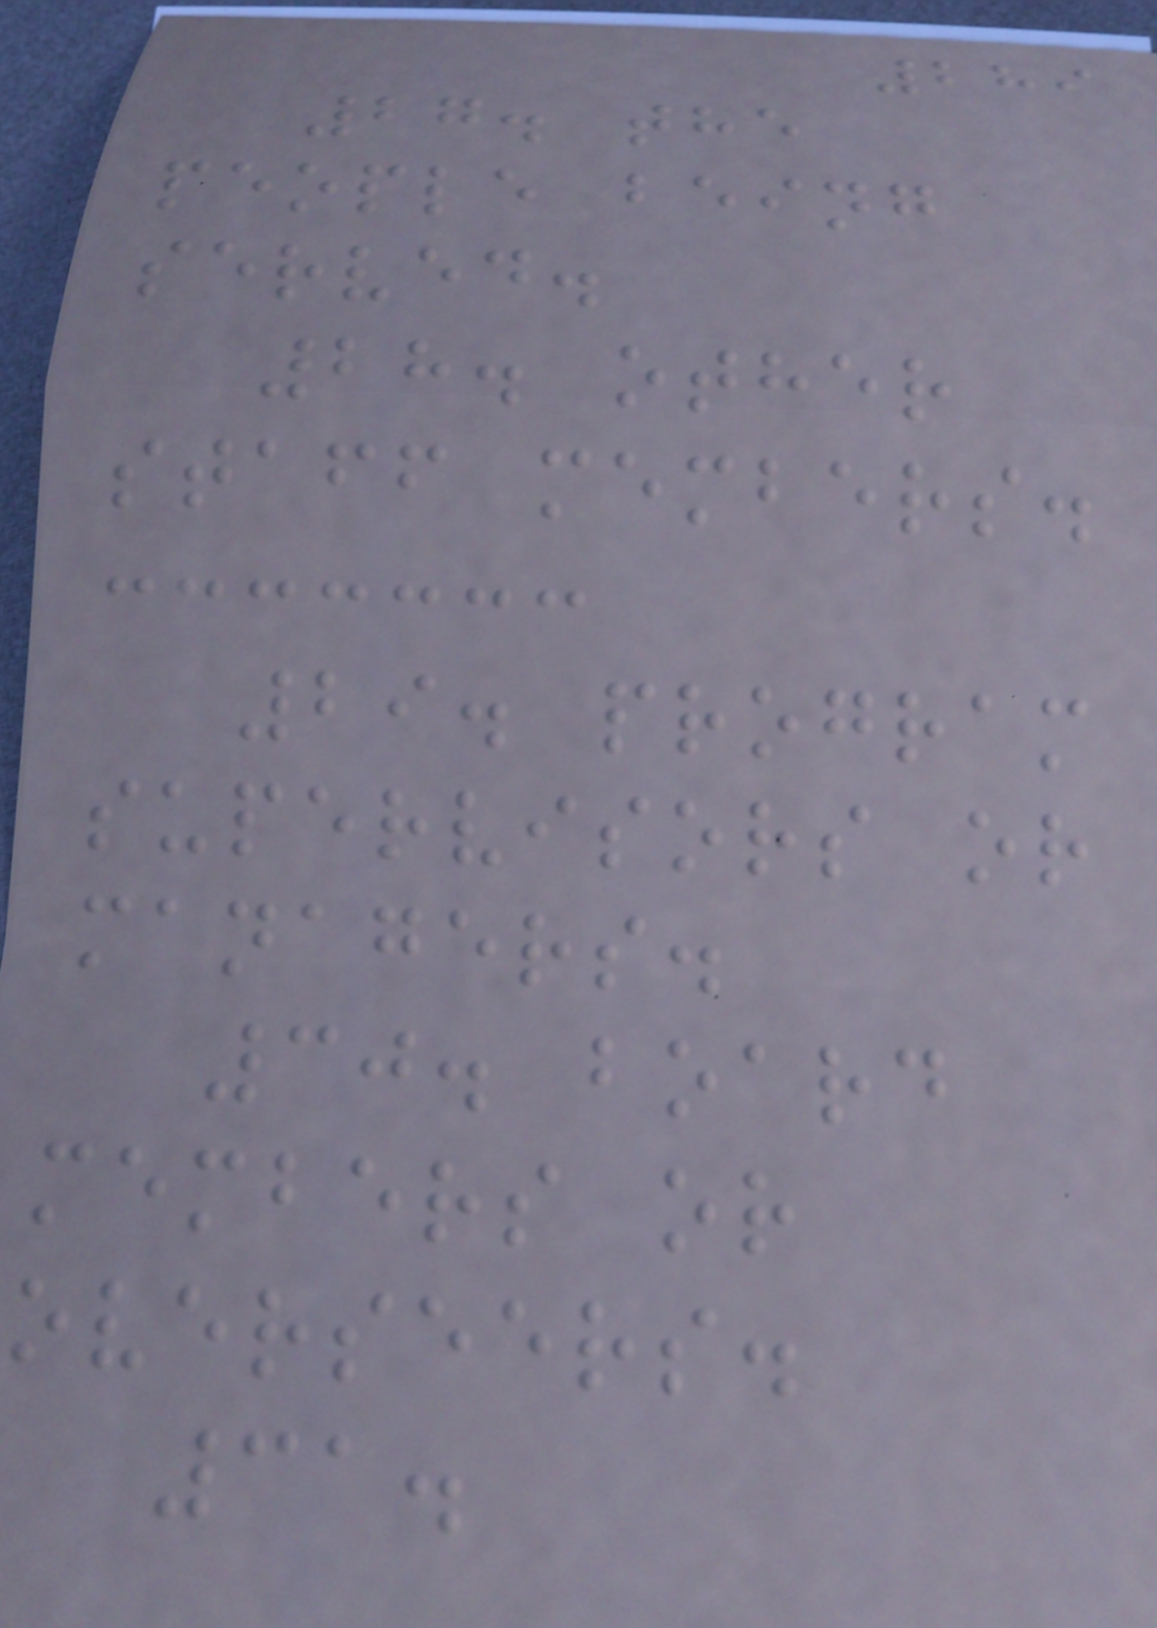289
27. the
people being
served.
28. other
staff members.
29. program
supervisors or
managers.
30. board
members or
overseers.
31.
